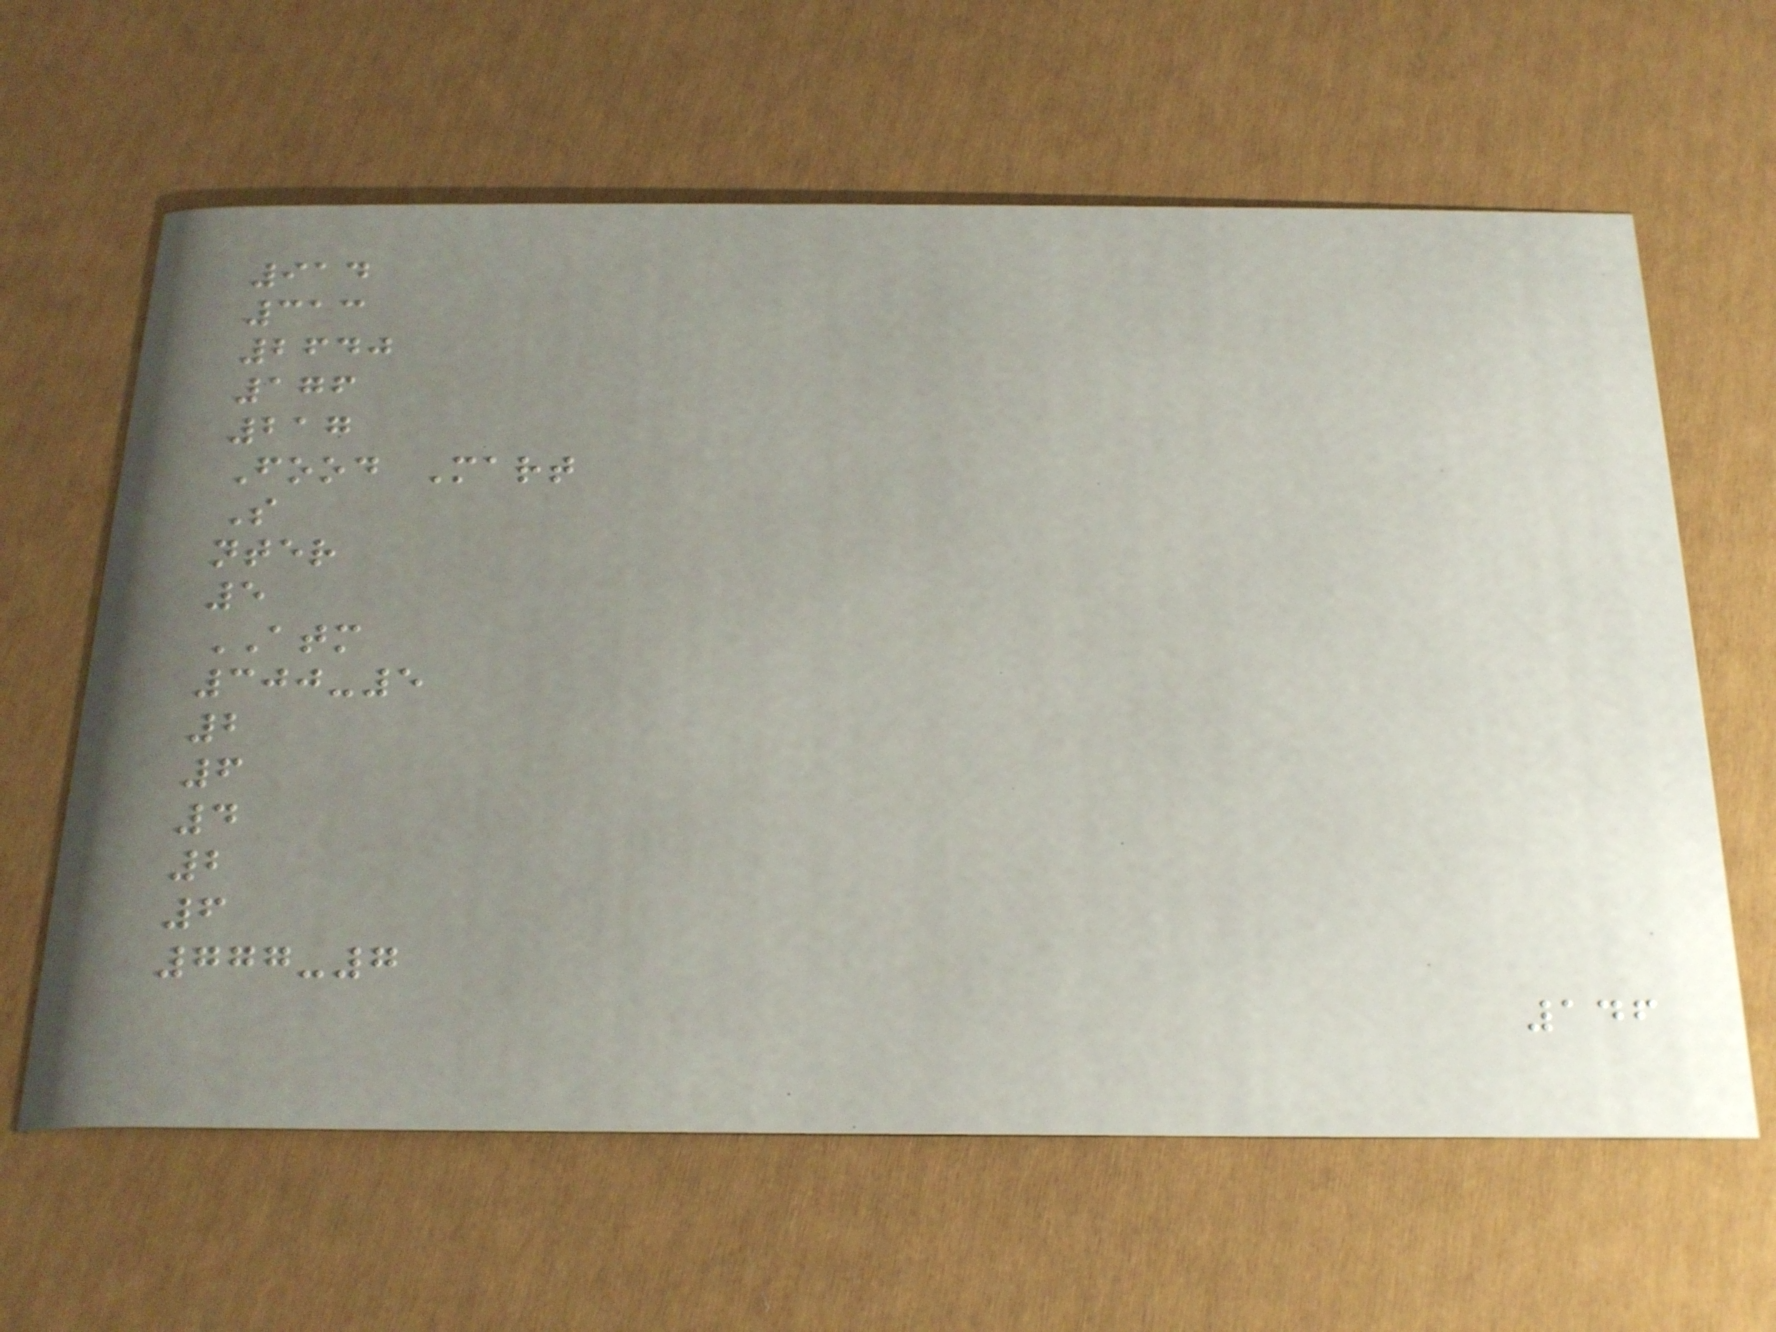914
313
2640
176
217
Food Mart
S
nter
5
ATM
300-5
2
6
4
2
6
777-7
146
